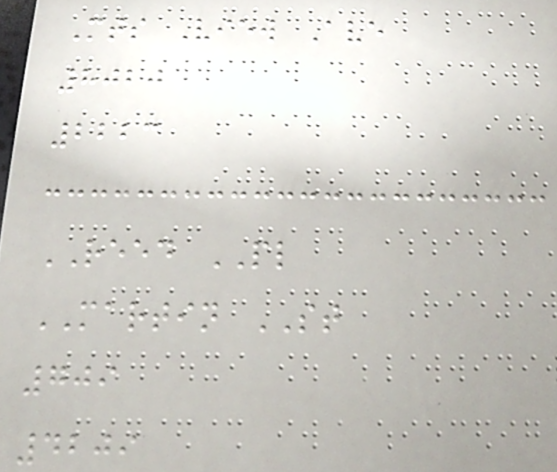Mts View Ave
8020
2223
REED PL
MARTIN ST
709
4209
